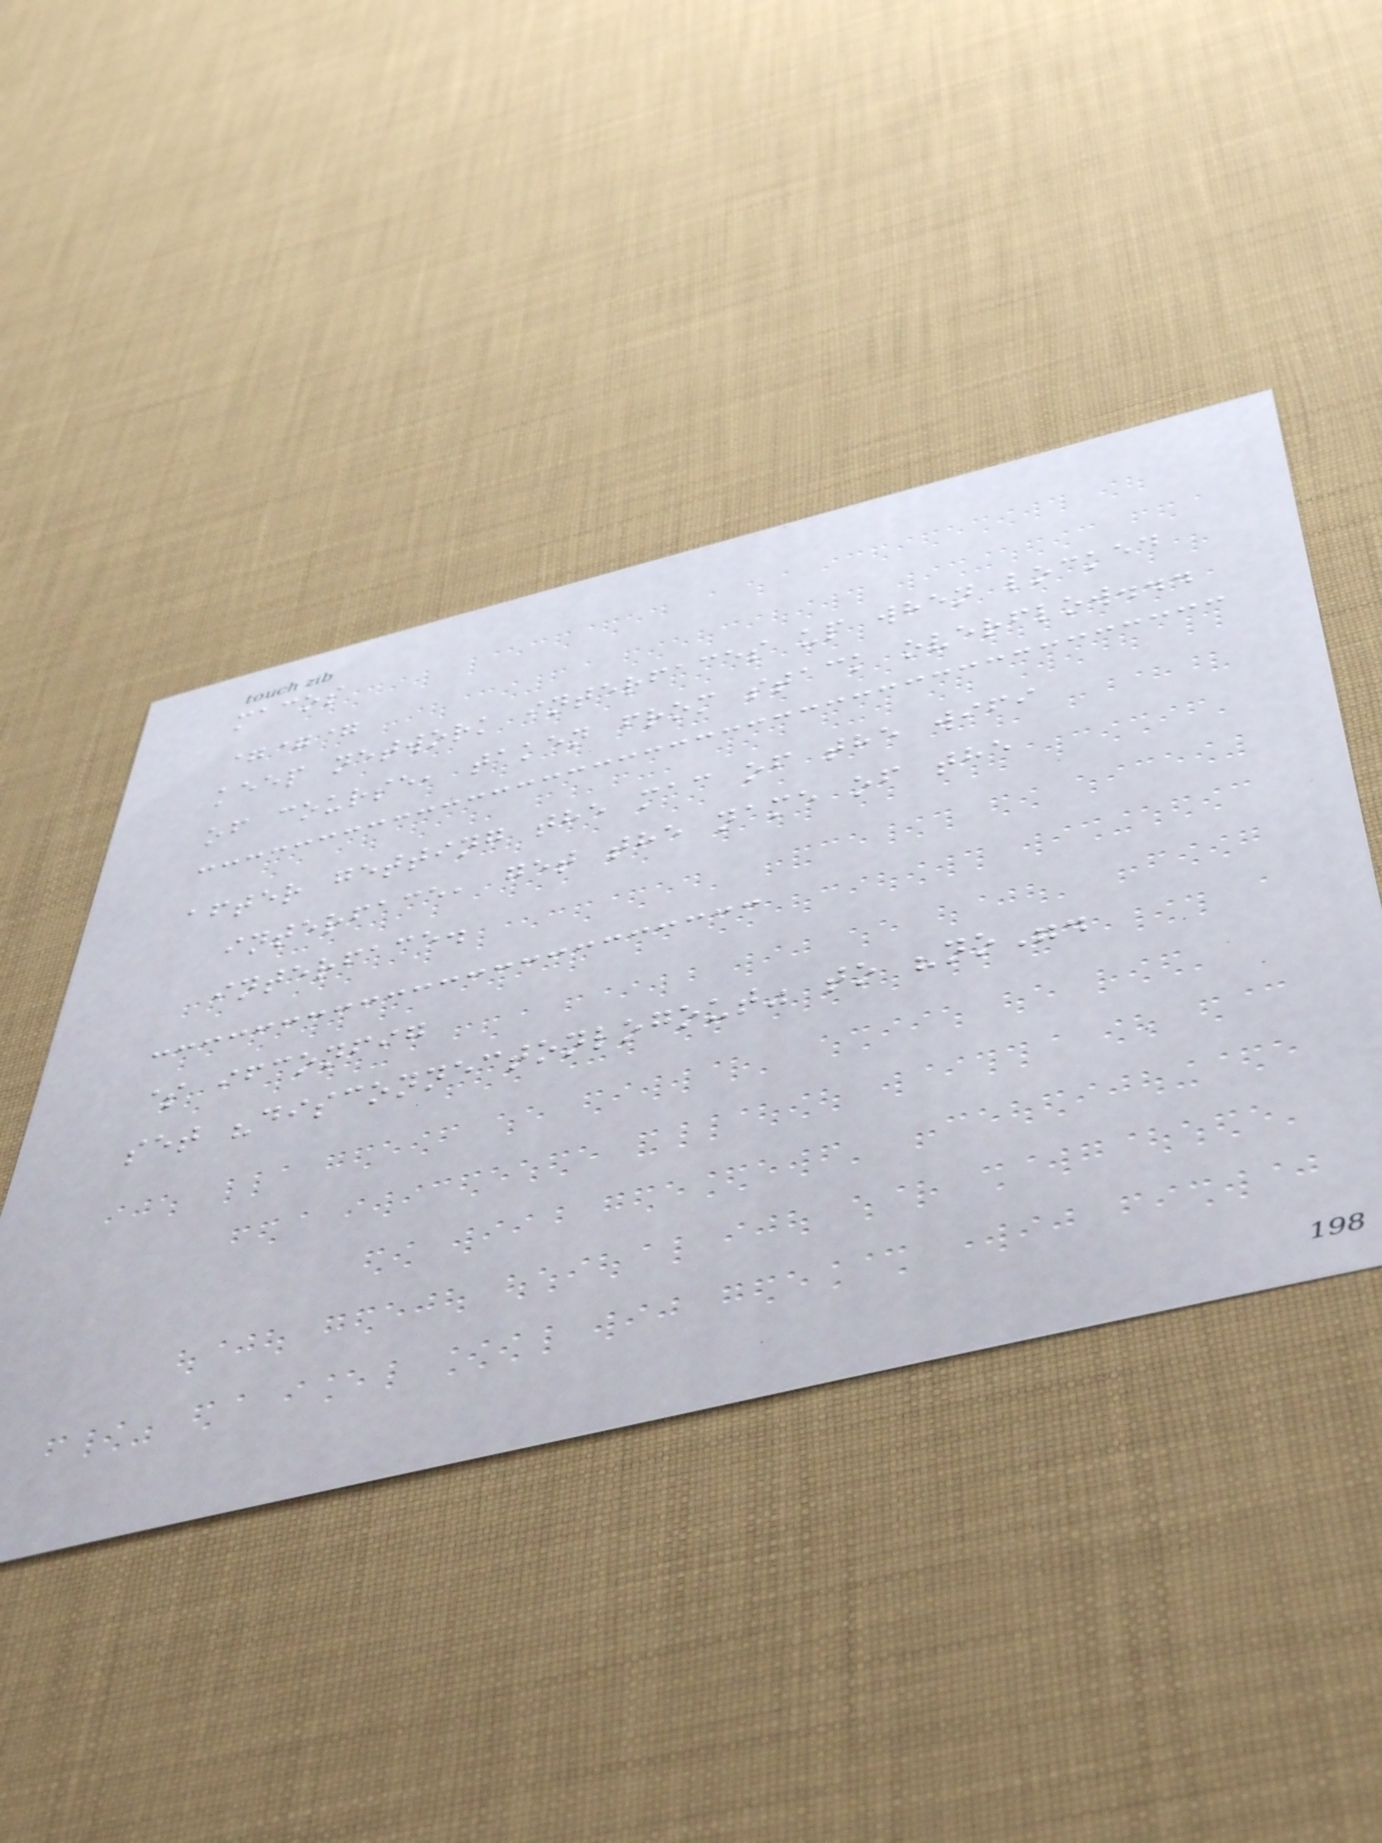macos
===
keep network interfaces up when locked
of course, taken from stack overflow...
after getting the mac of the wifi
interface, get the name of the
interface.
$ ifconfig
set "disconnectonlogout" to "no".
